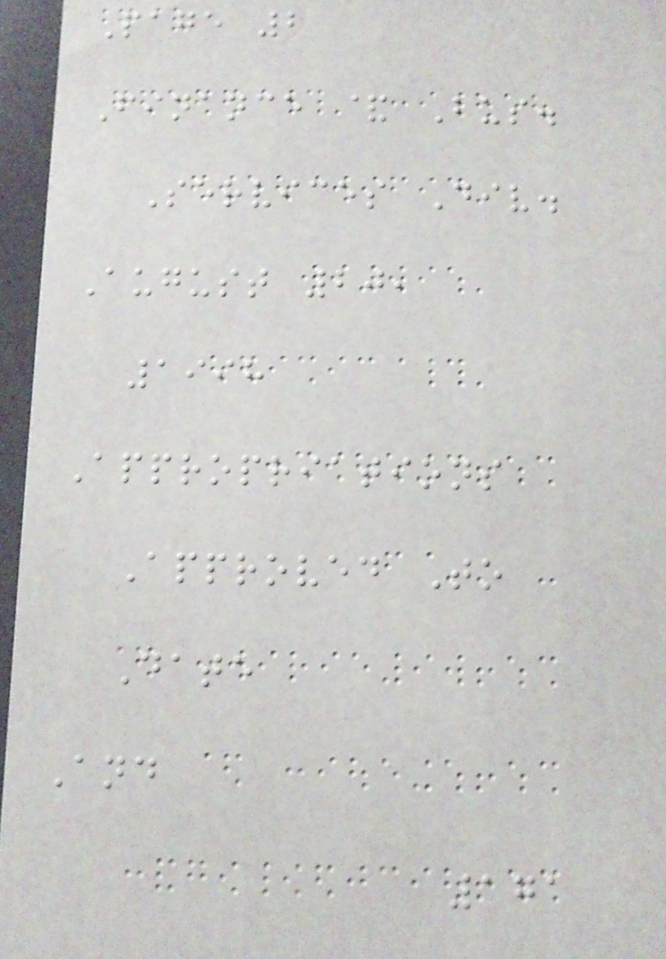Page 2
Finance & Bus.
Services Div.
August 20,
1998
Appropriations
Approved To
Date
And
171
